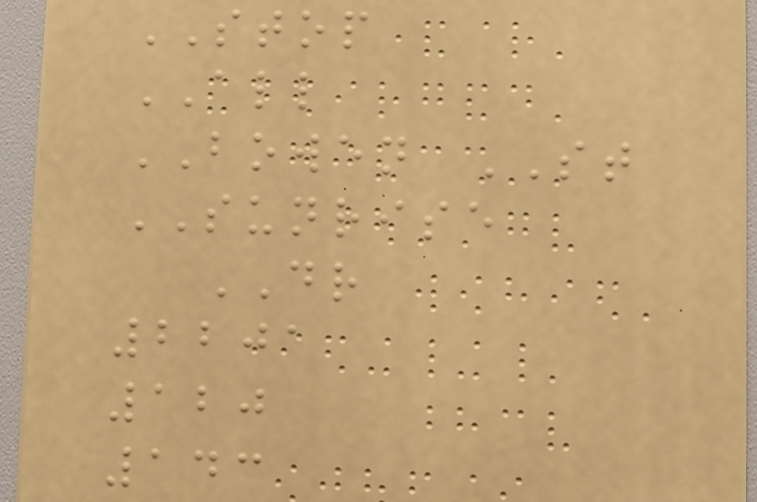STOP
ALL
BOWEN ST
SUNRISE
DR
2201
120
143
